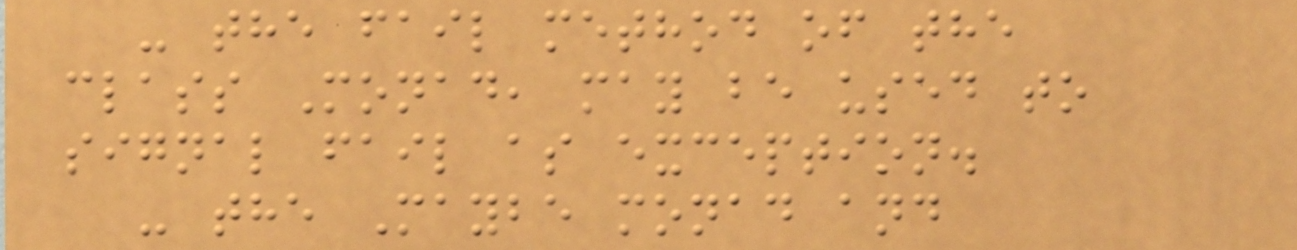- the fail method of the
class Monad, may be used to
signal fail as exception.
- the Maybe monad and
